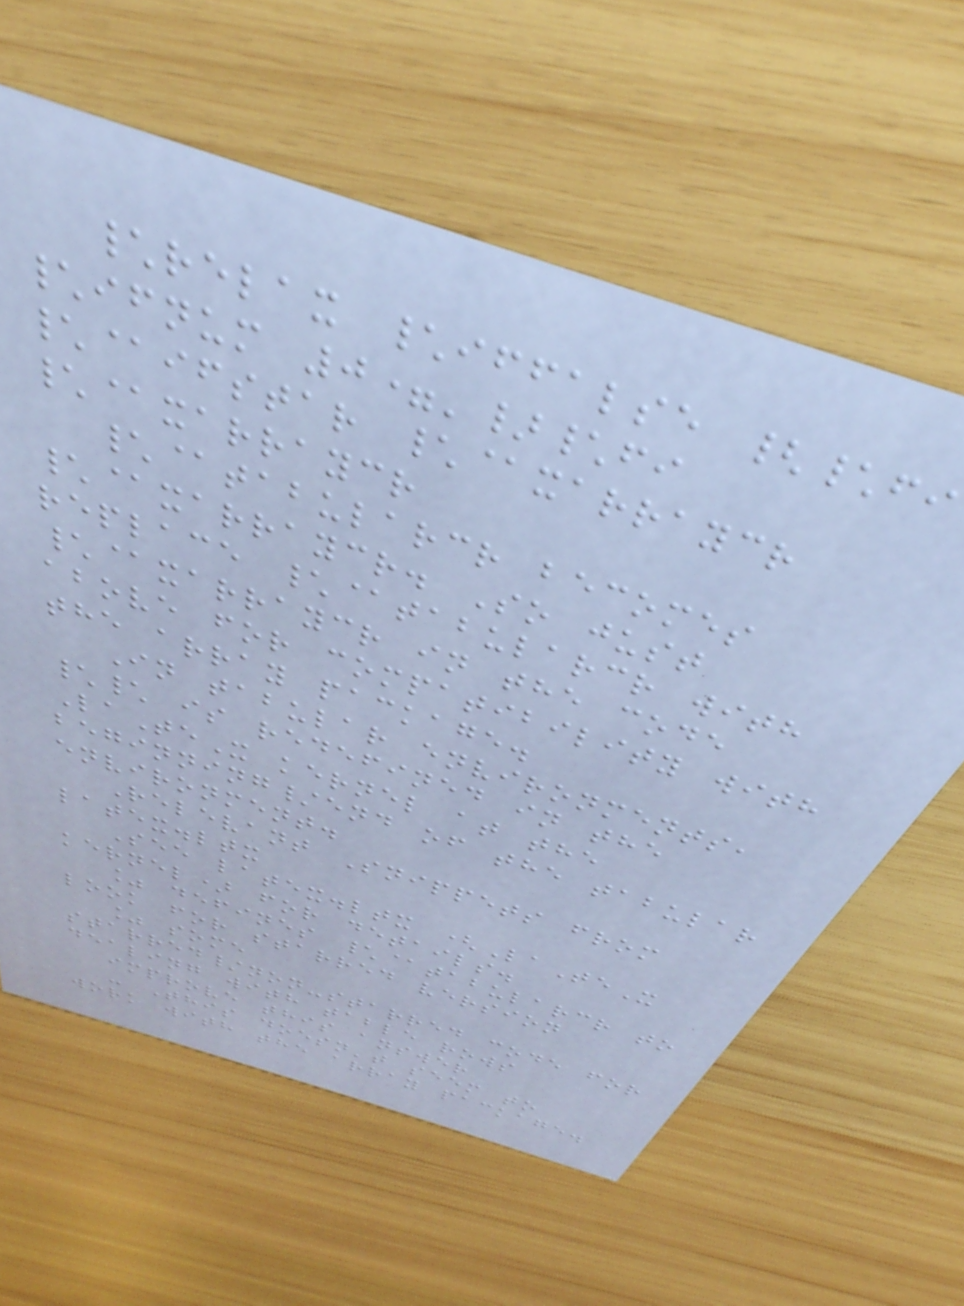\relax \iffalse {\fi
\ifnum 0='}\fi
\@ifstar \@xarraycr
\@xarraycr
\@tabularcr becomes
\@xarraycr. So just
replace \@tabularcr with
\@xarraycr in the code
above for compatibility with
the array package.
In tabular environments,
\\ is redefined in the
LaTeX kernel at the
beginning/end of the tabular
environment.
Relevant Snippets from
latex.ltx
See latex.ltx (LaTeX
kernel) for details.
% defines \@tabularcr to
look for starred version
% some
starred/non-starred code for
dealing with table rows
improve this answer
- This doesn't seem to
work with the array package.
